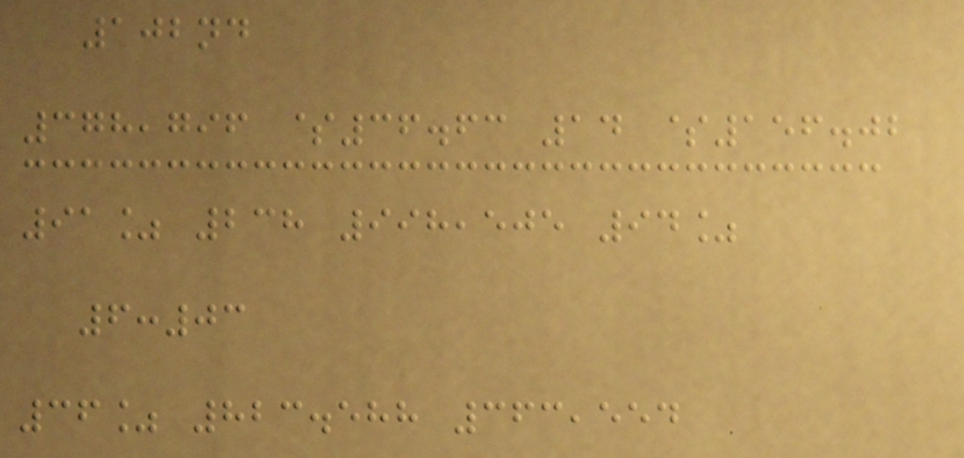102nd
378,796 $36.63 14 $156.02
91% 238 998,505 94%
6:03
36% 823.588 363,554
